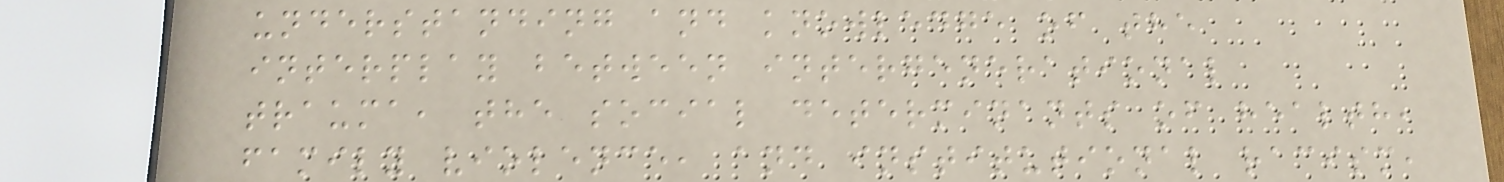understanding and knowledge of the
interplay between intergenerational
trauma, the social determinants of health,
family violence, and institutional racism,
